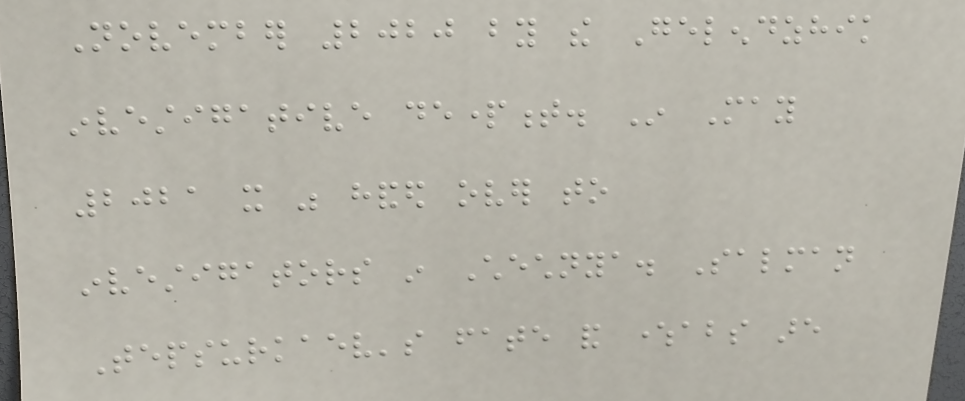November 2020 by the Gelendzhik
investigative department. In May
2021 it was handed over to
investigators in Chechnya. Salman
Tepsurkaev's fate and whereabouts are
